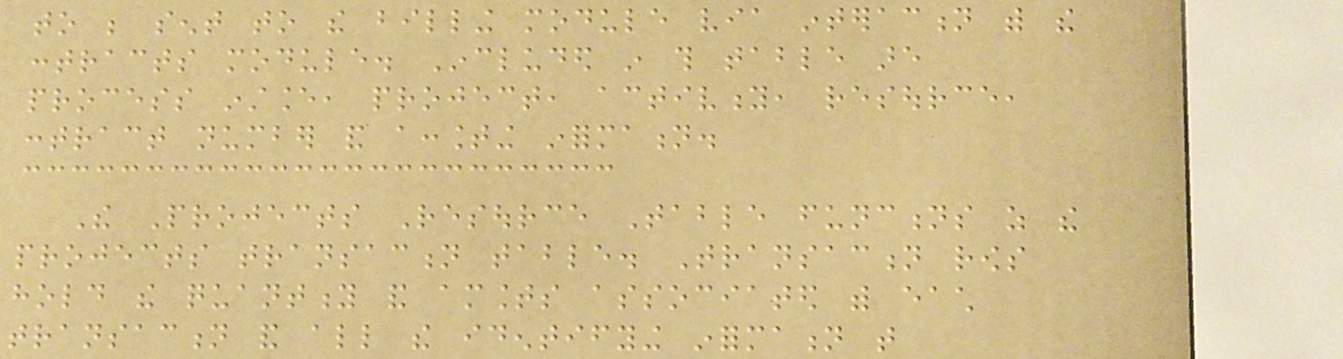to be sent to the billing module via interaction with the
contracts module. Included in this table are
process instance, project, activity, resource,
contract number and accounting information.
The Projects Resource Table functions as the
projects transaction table. Transaction rows
hold the quantity and amounts associated with each
transaction and all the identifying information that
